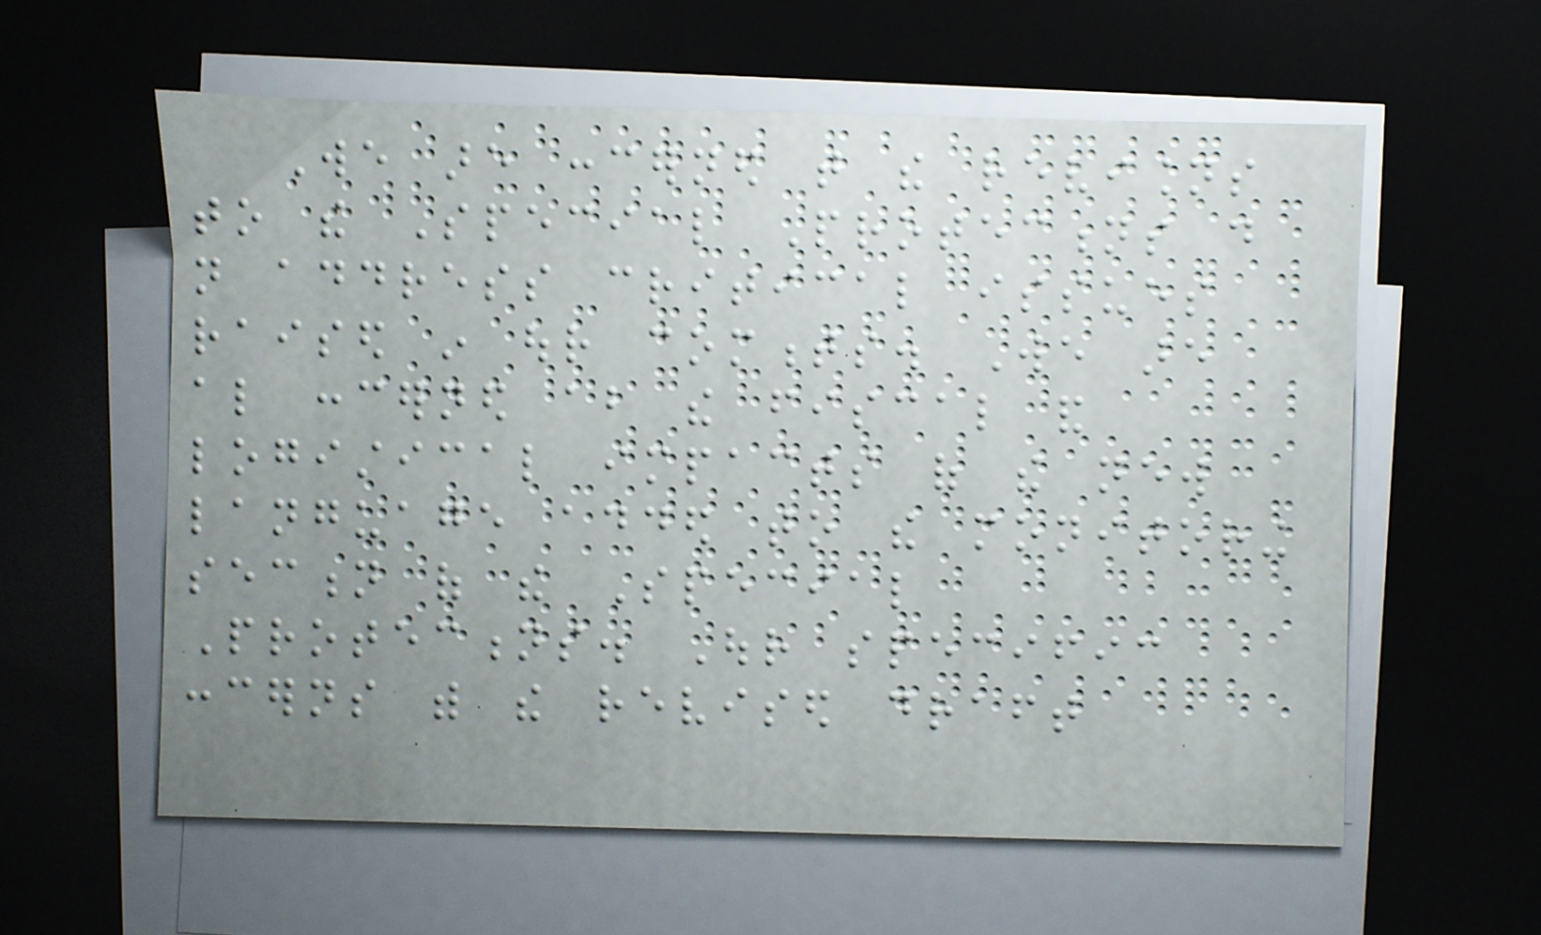We are concerned that the revisions
to the Special Protections do
not address critical issues
raised in our comments. We are
also concerned about the fiscal and
logistical impacts of the new
language added to the monitoring
section of the Special
Protections. Our specific
concerns with the revised draft
